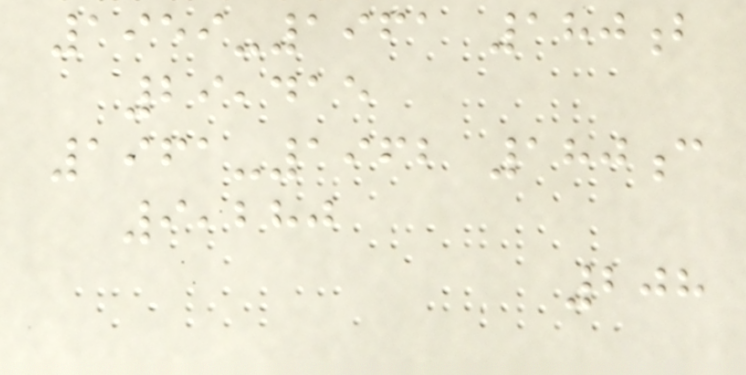1959-1961 180b
29,415
1961-1962 180c
9,280
208
